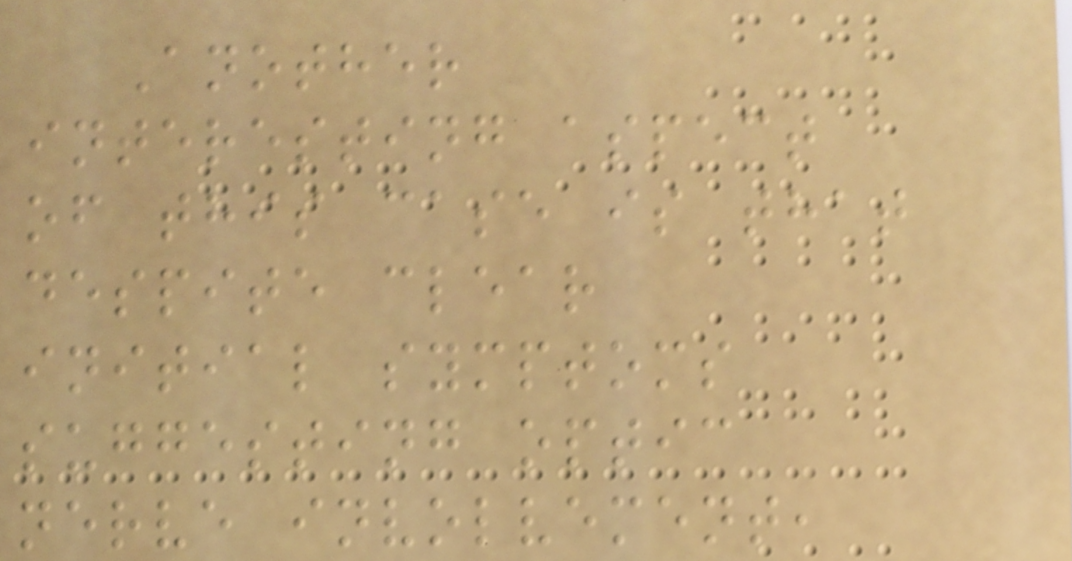Another
interesting aspect
of this case is that
despite clear
initial symptoms
suggesting optic
nerve involvement,
